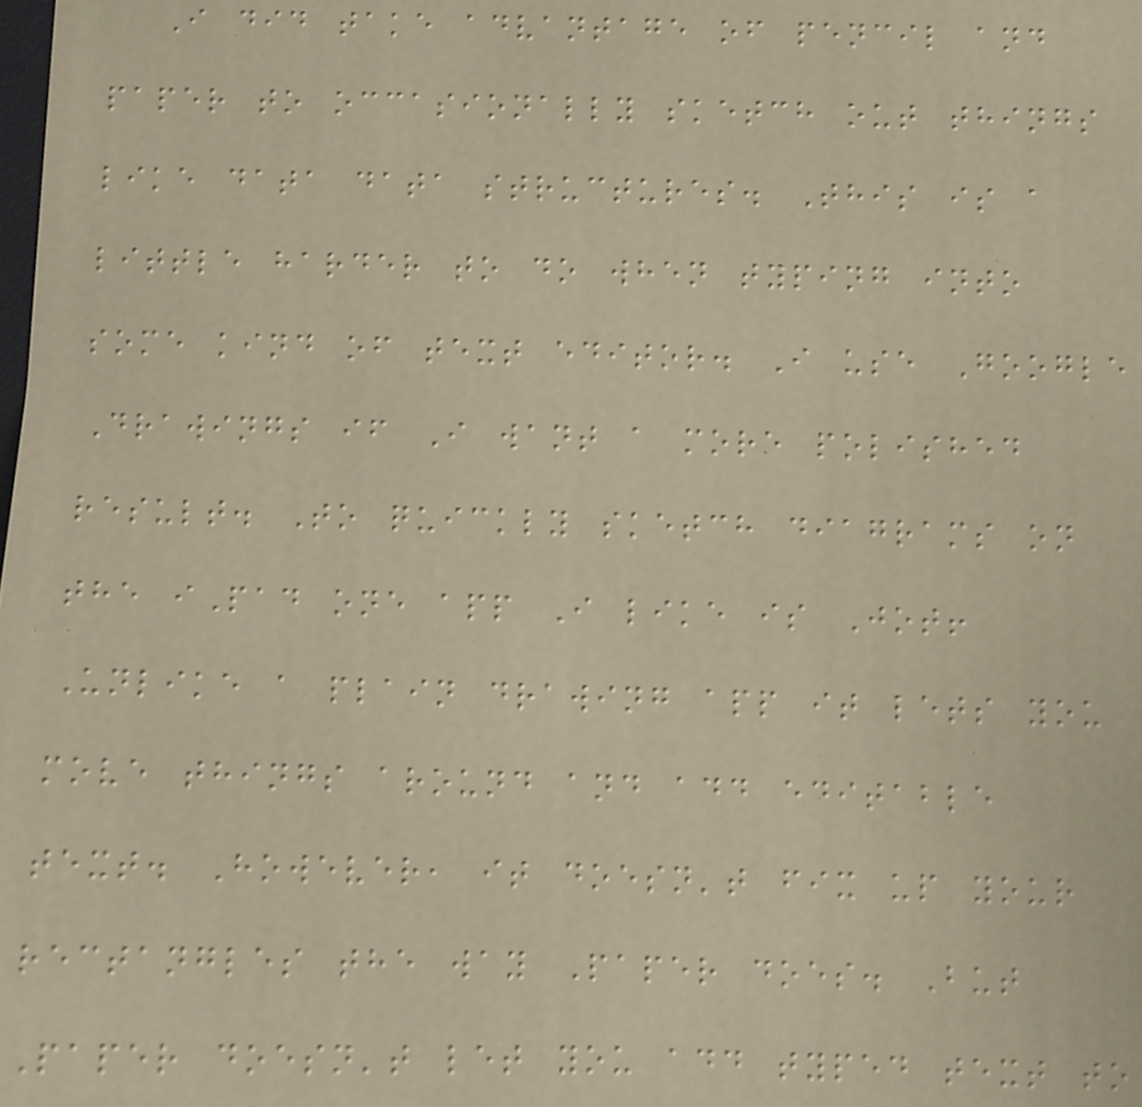I did take advantage of pencil and
paper to occasionally sketch out things
like data data structures. This is a
little harder to do when typing into
some kind of text editor. I use Google
Drawings if I want a more polished
result. To quickly sketch diagrams on
the iPad one app I like is Jot!
Unlike a plain drawing app it lets you
move things around and add editable
text. However, it doesn't fix up your
rectangles the way Paper does. But
Paper doesn't let you add typed text to
